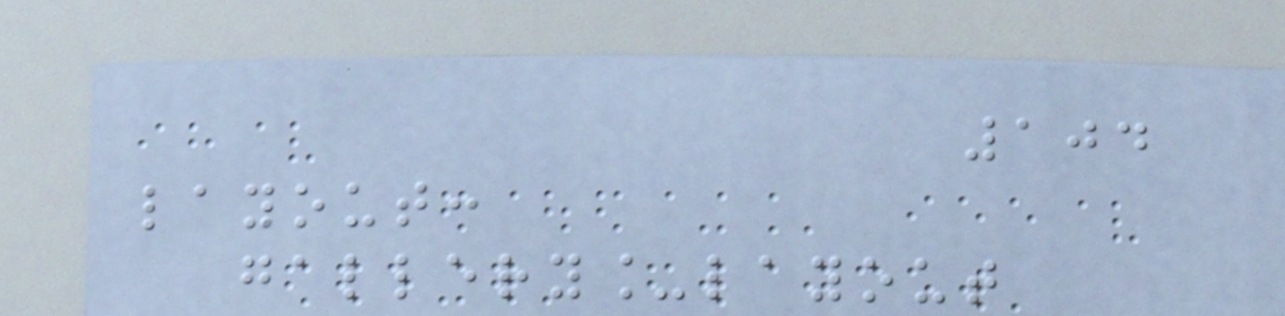104
layout:
gallery_layout
